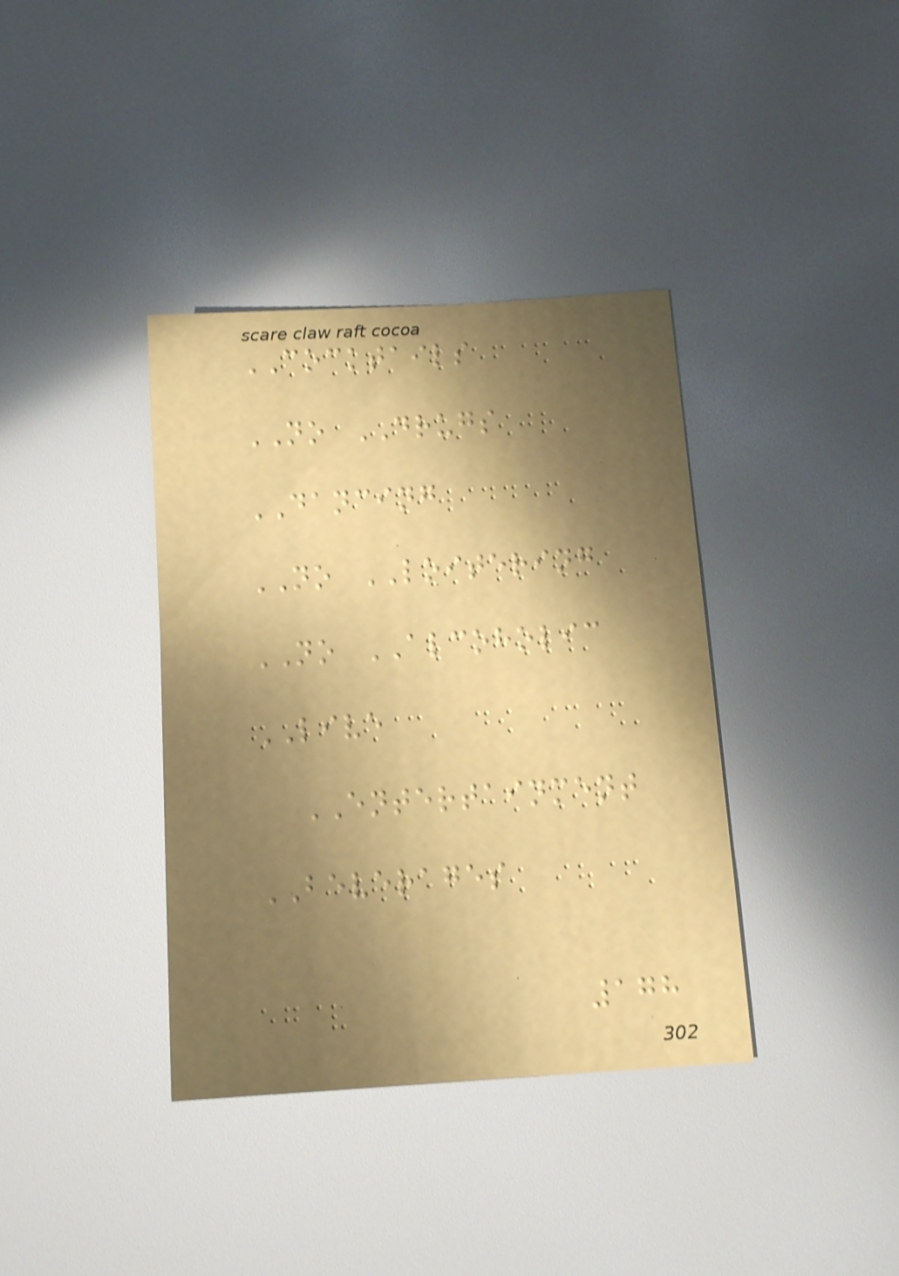COCKTAILS
NO DRUGS
DANCING
NO LOITERING
NO ALCOHOLIC
LIVE
ENTERTAINMENT
BEVERAGES
178
